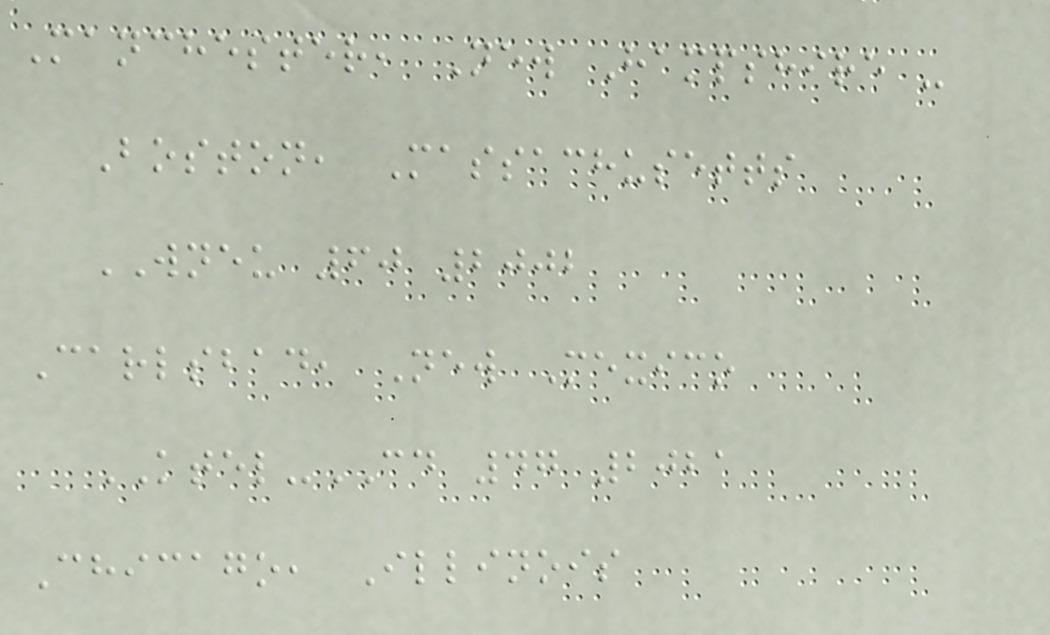Manchester, New Hampshire -
Boston, Massachusetts
WNEU 60 2002
Carlsbad, New Mexico
KTEL-CD 47 2021
Chicago, Illinois
